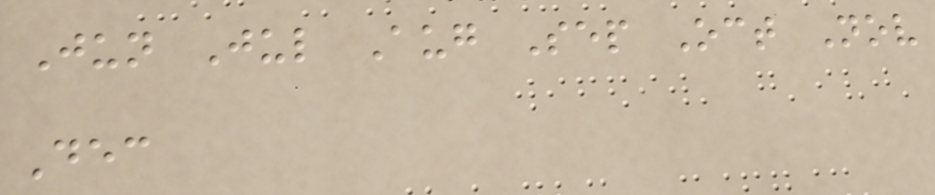Jun Jul Aug Sep Oct Nov
Dec
